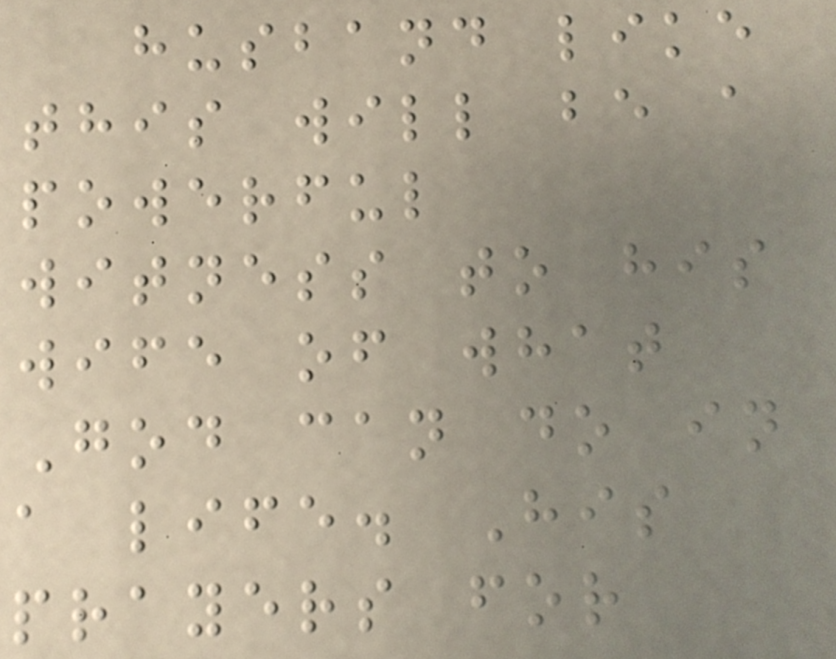husband like
this will be a
powerful
witness to his
wife of what
God can do in
a life. His
prayers for
